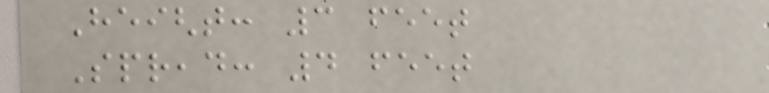Height: 3 feet
Spread: 4 feet
